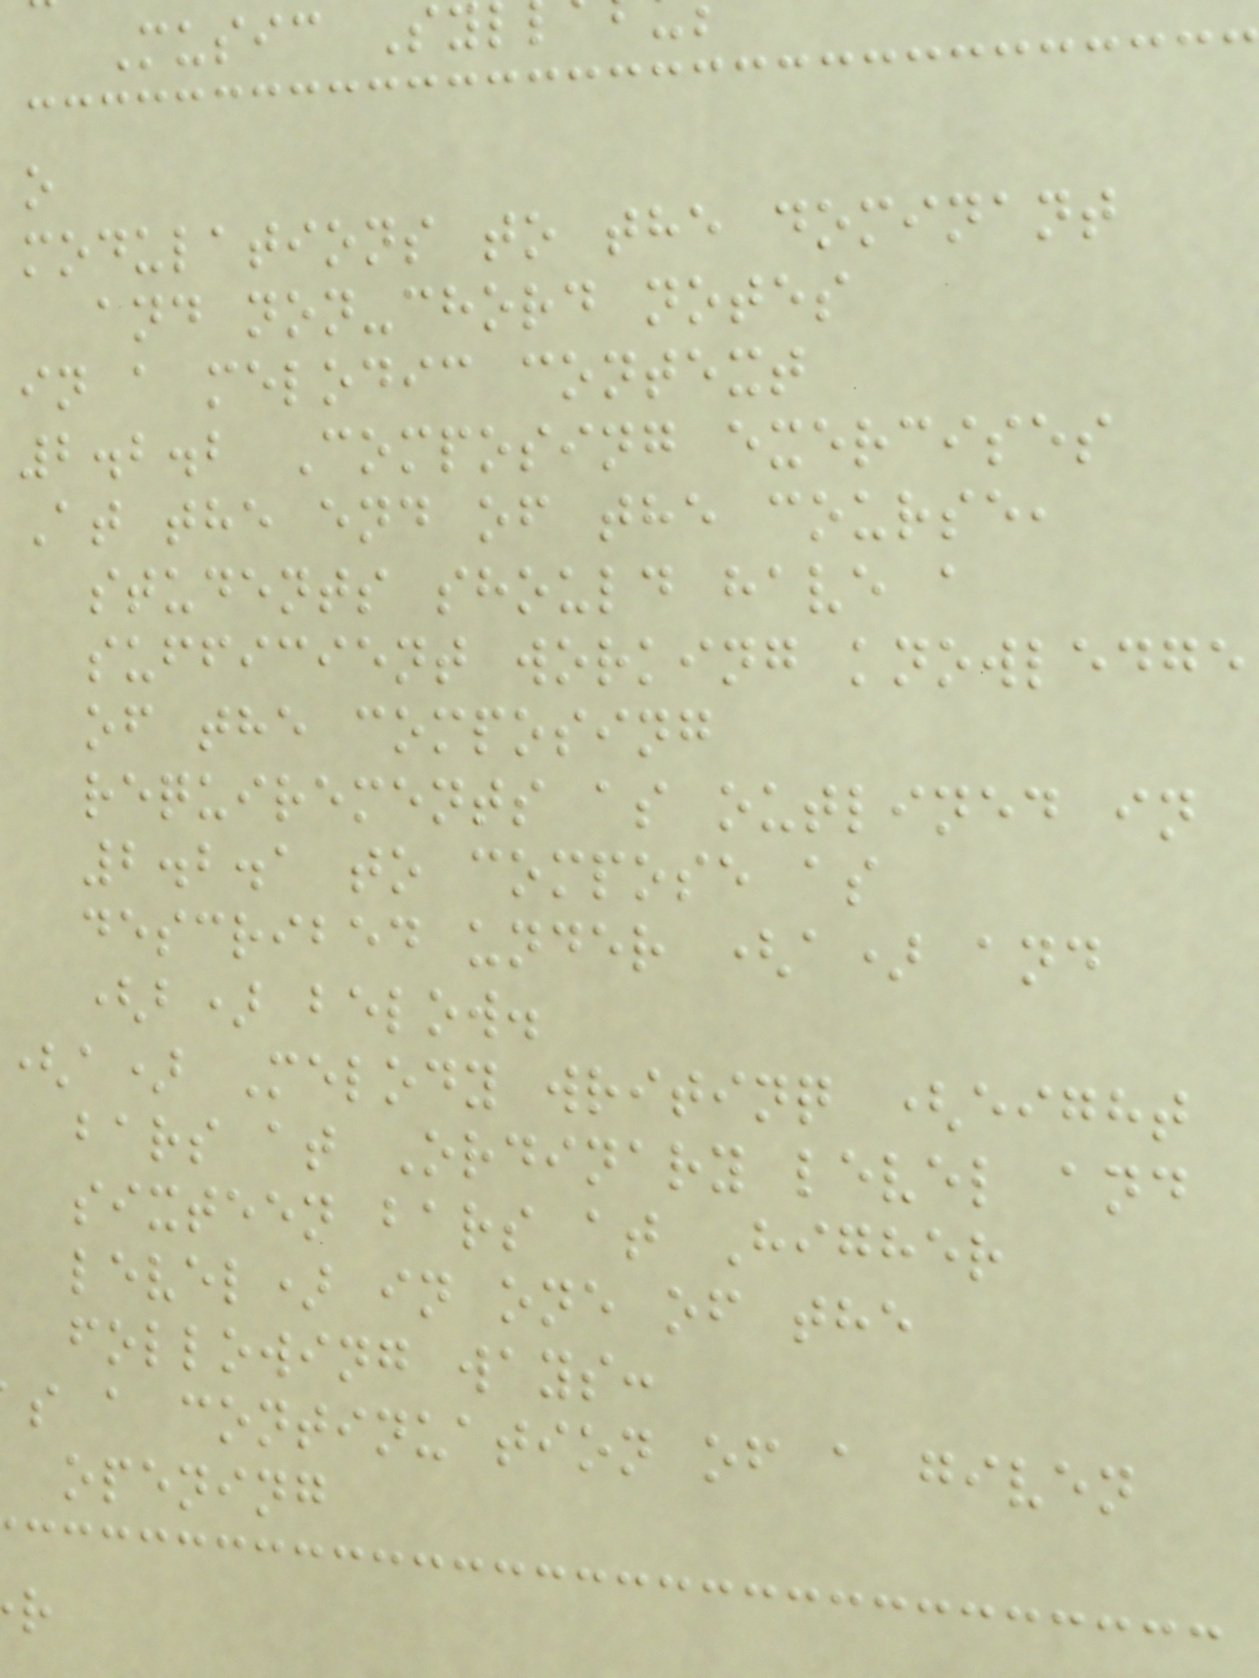Music Sy
o
modulations to the dominant
and non-chord notes
in a melodic context
2.2.2 Composing exercises
At the end of the course,
students should have a
sufficient working knowledge
of the composing
requirements as outlined in
2.2.1 to compose as
described under (a) and
(b) below.
(a) Melody writinq (eight
bars at Ordinary level and
sixteen bars at Higher
level) in one of the
following ways:
s a continuation of a given
opening
